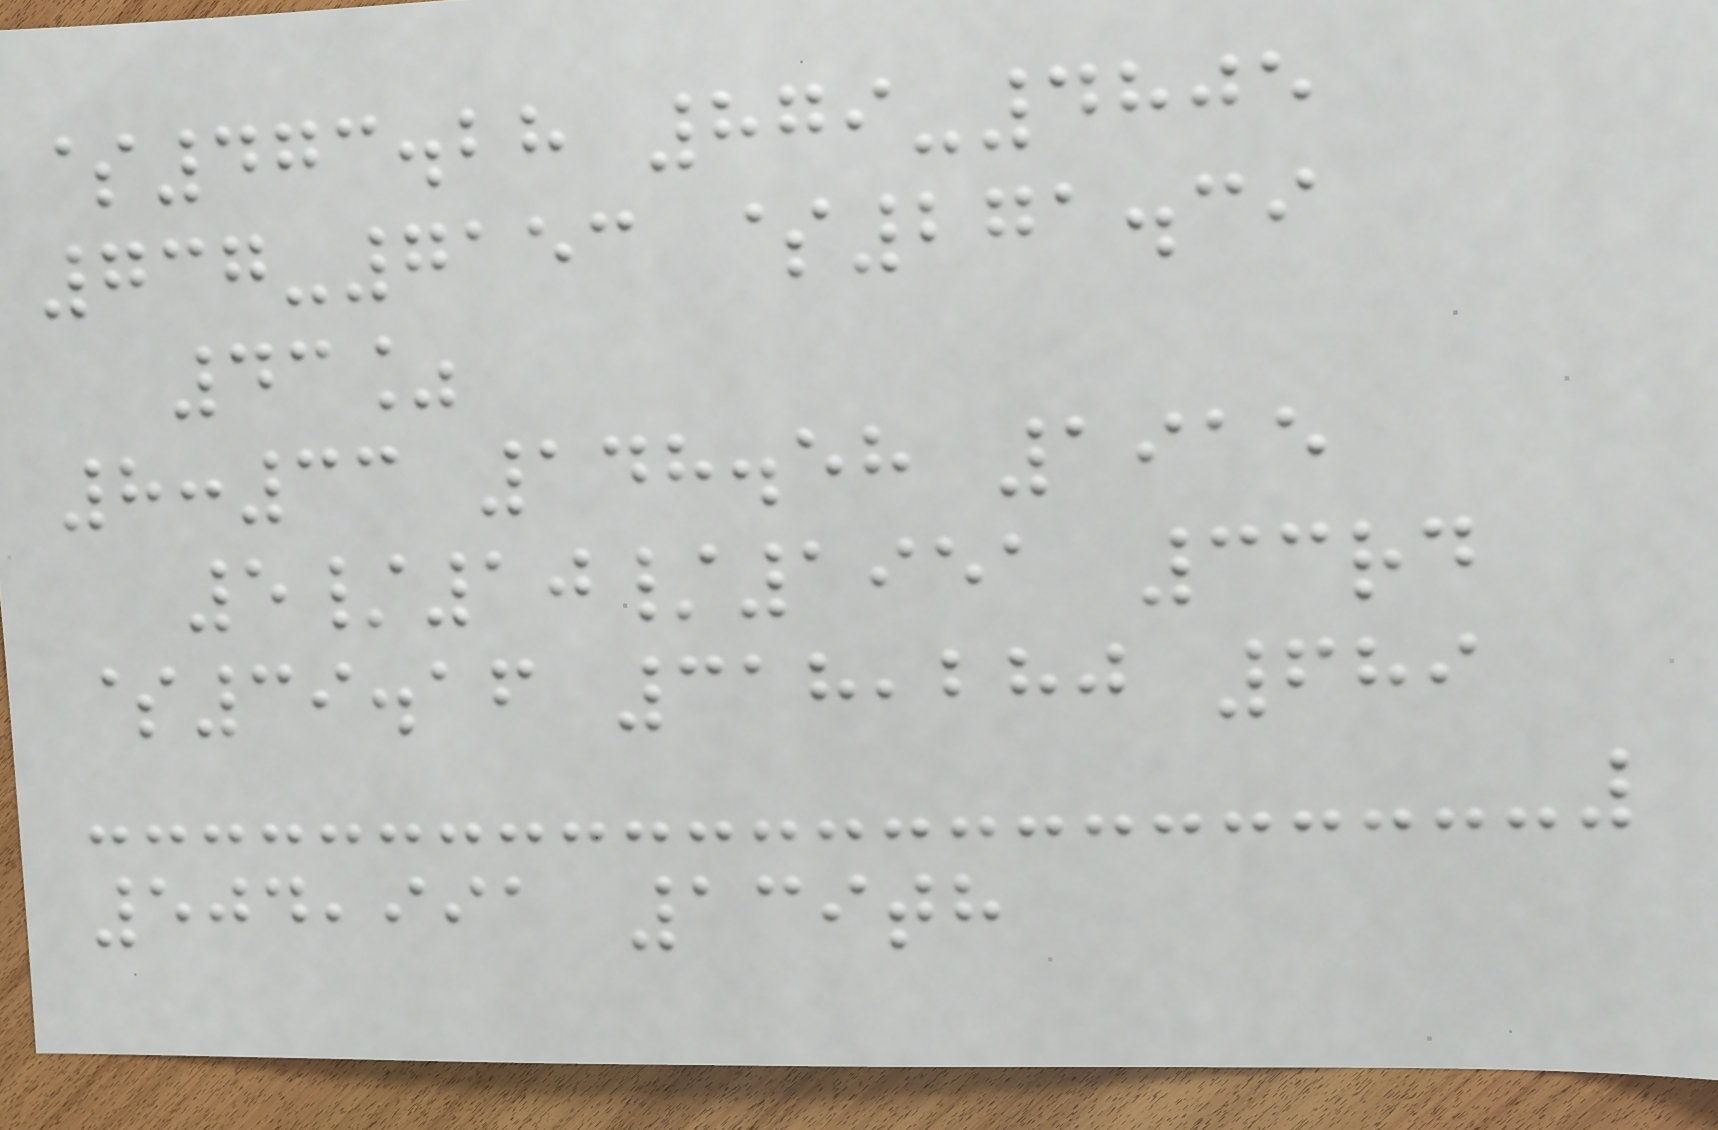$473.28 879-4805
737-7153 $271.39
43%
8:33 148.58 1915
5/10/1951 33rd
$39.16 318,280 689
504,991 139th
